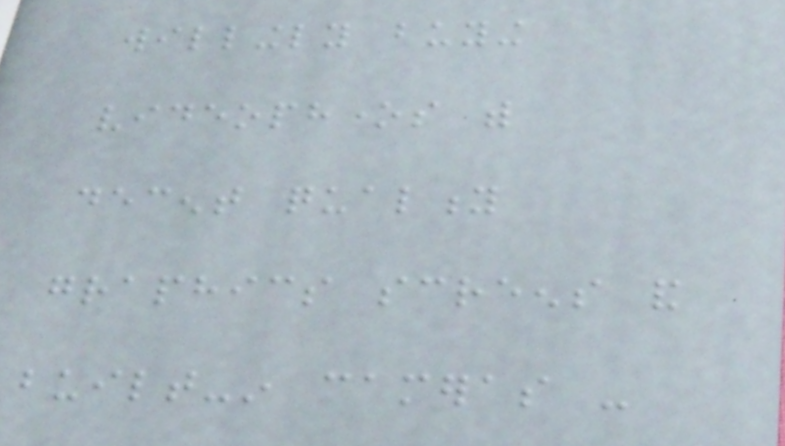willingly buying
videophones with
decent quality
graphics screens and
built-in cameras -
